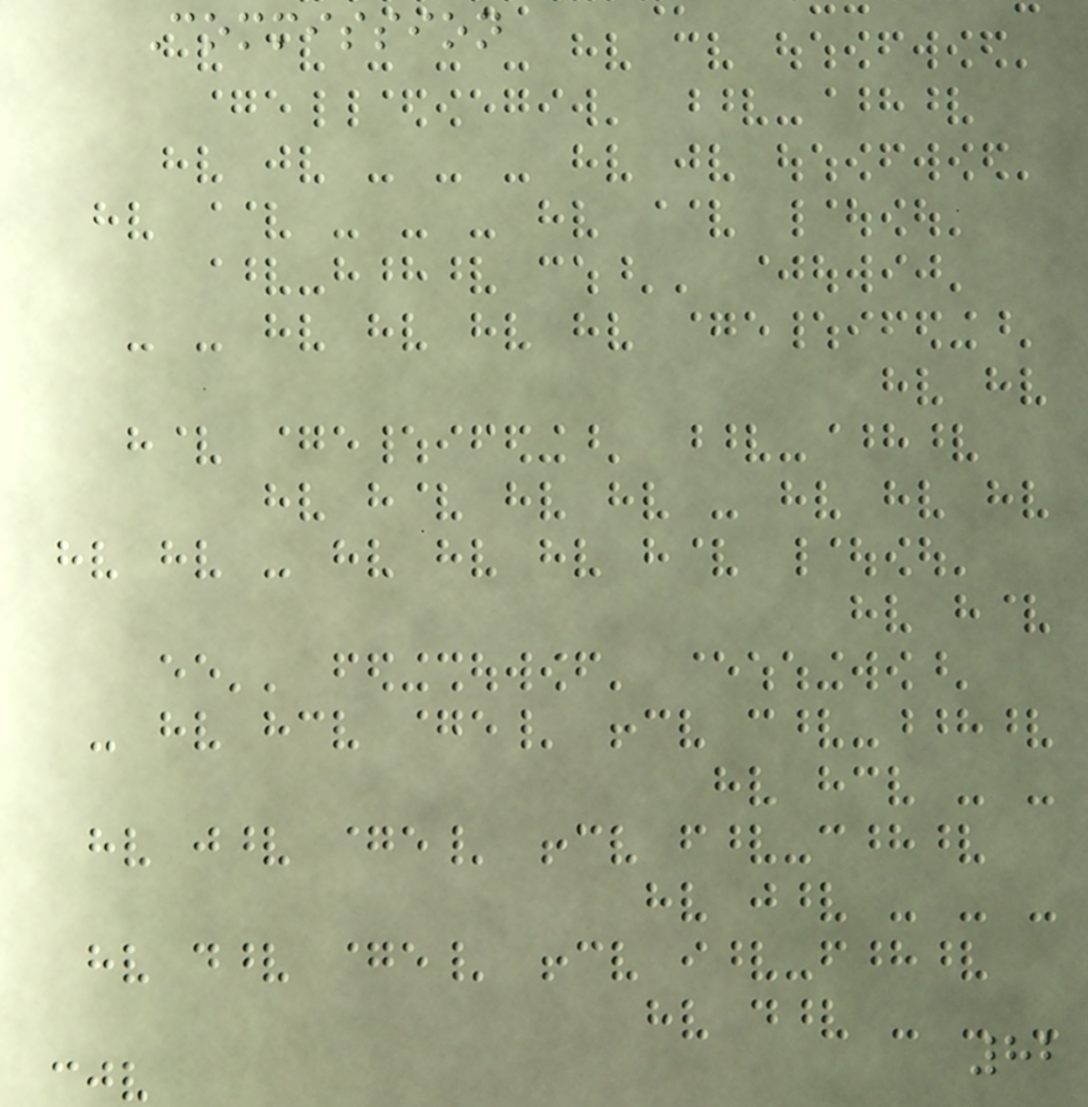Commission
82
